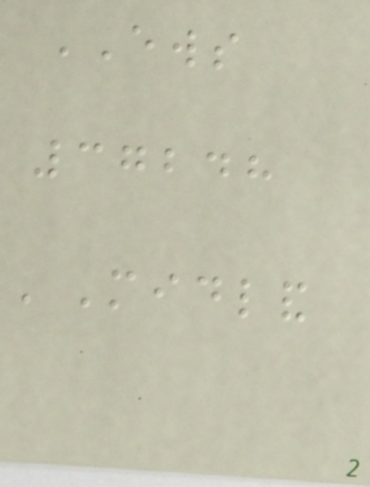EWS
37248
'Midland
